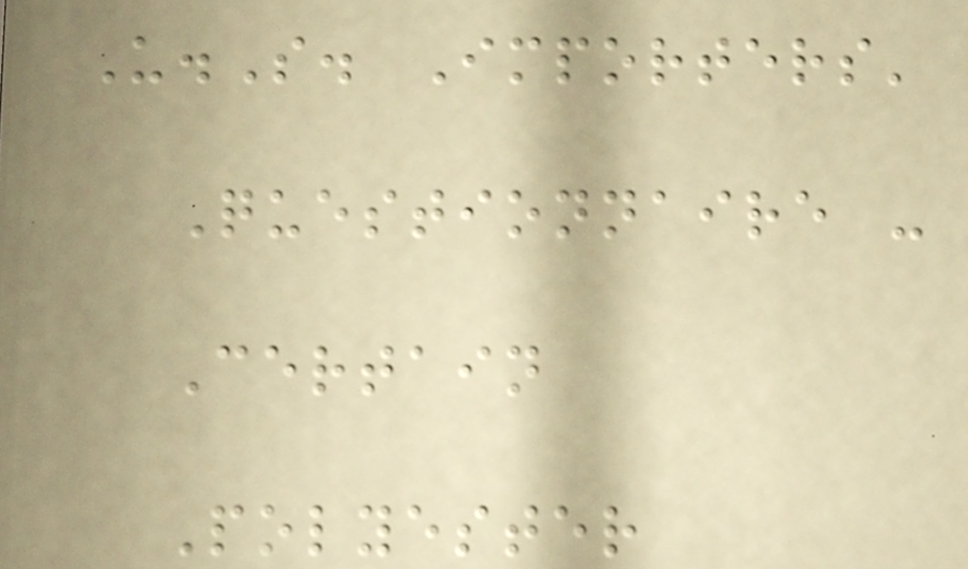U.S. Importers'
Questionnaire -
Certain
Polyester
